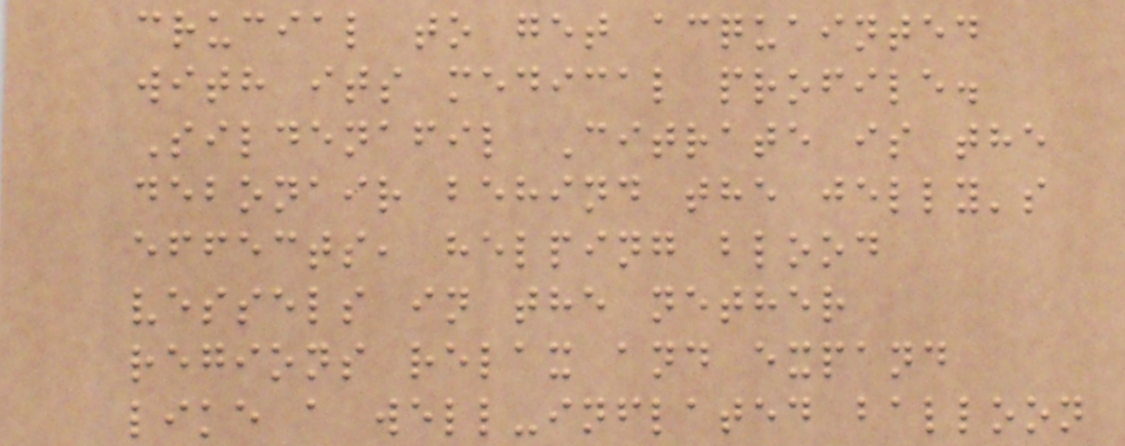crucial to get acquainted
with its medical profile.
Sildenafil Citrate is the
debonair behind the jelly's
effects, helping blood
vessels in the nether
regions relax and expand
like a well-inflated balloon
